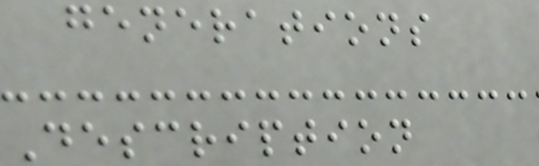generations
Description
